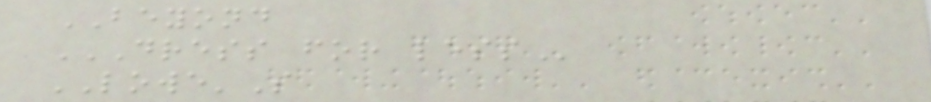BEYOND
DRESS FOR LESS
LOWE'S
